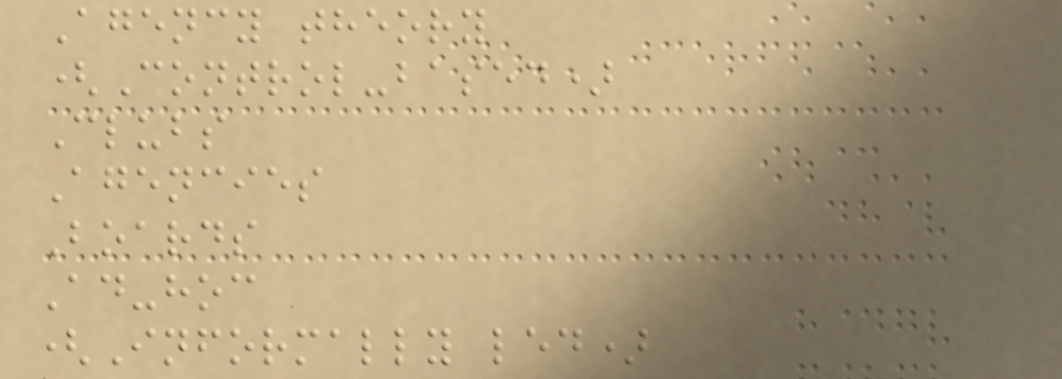Agency theory
(Control-based)
Clubs
Agencies
Boards
Ad-hoc
(Informally led)
